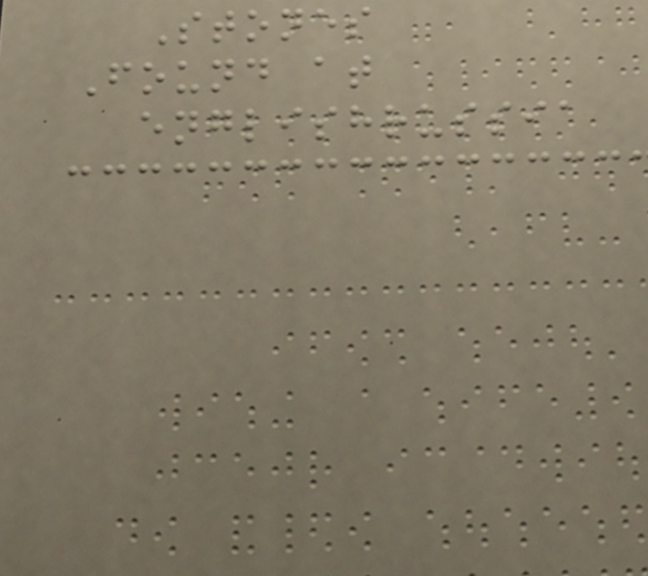Stones
Found at
englishrussia
